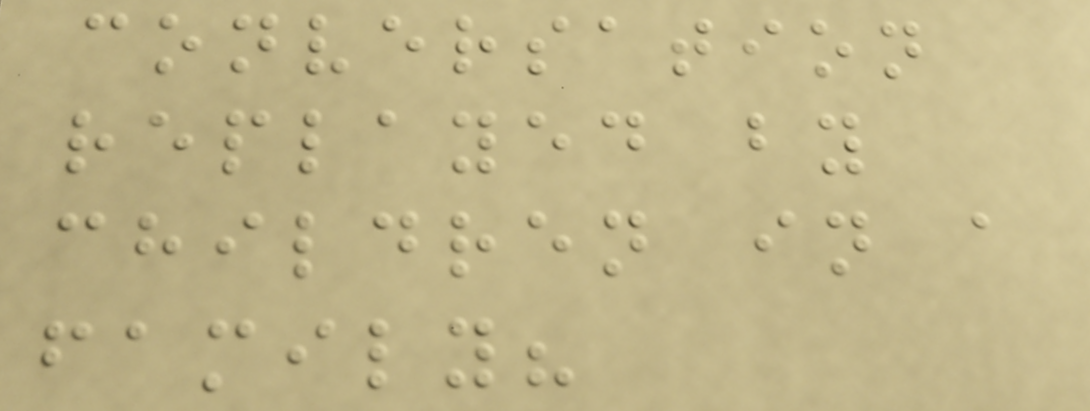conversation
replayed by
children in a
family?
